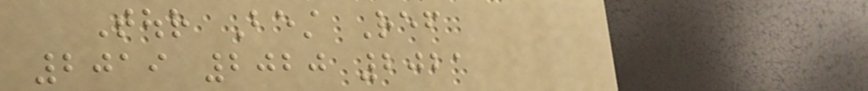Tour Best Ref
2019 2020 2021
